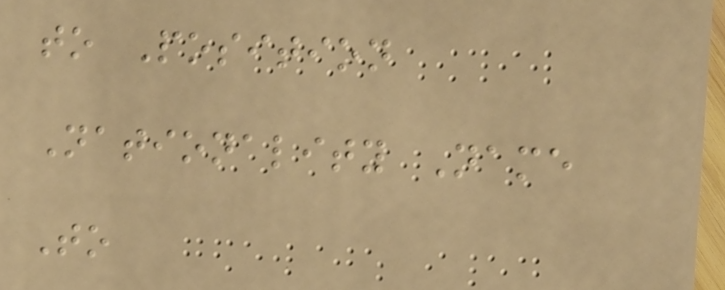to Position
Nationality Name
To
